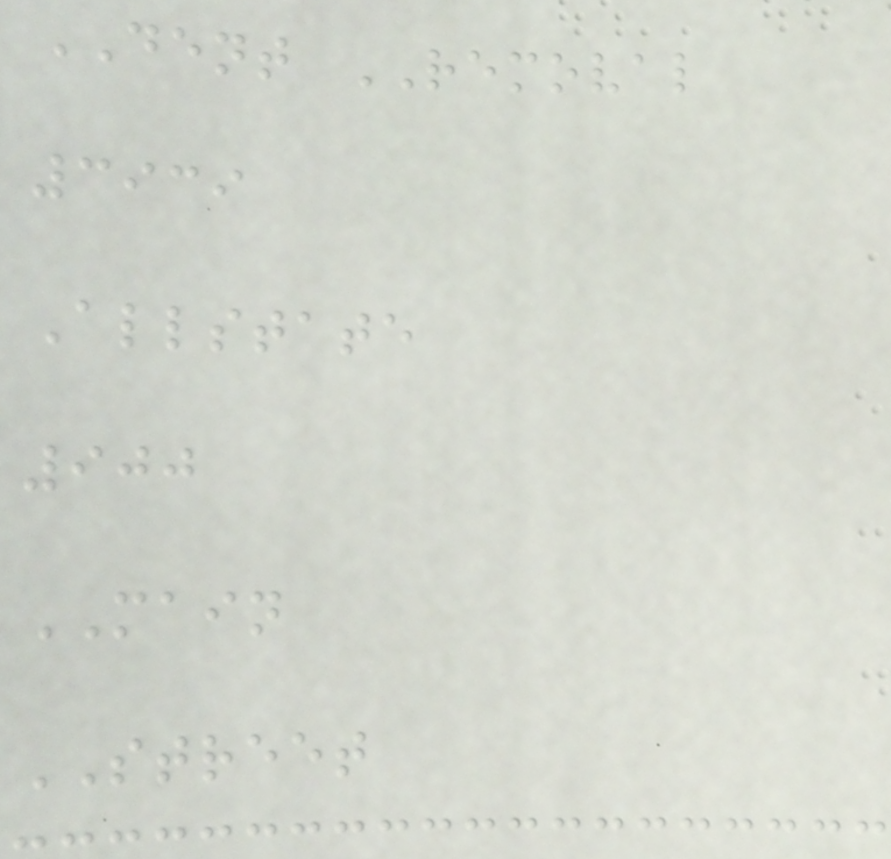DENT REMOVAL
3939
Allstate
900
MAIN
STREET
